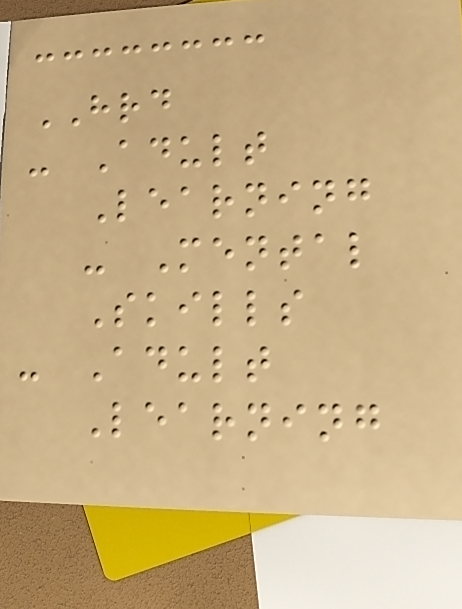HRD
- Adult
Learning
- Mental
Skills
- Adult
Learning
